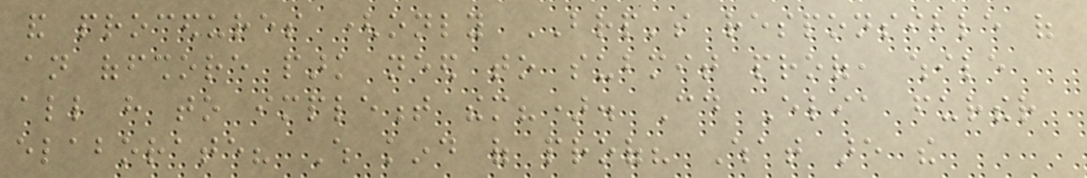and procedures (only BRP's responsible of
an offshore park need to submit proof, while
all have to implement them?). Could Elia further
elaborate? Which kind of proof? What are the
